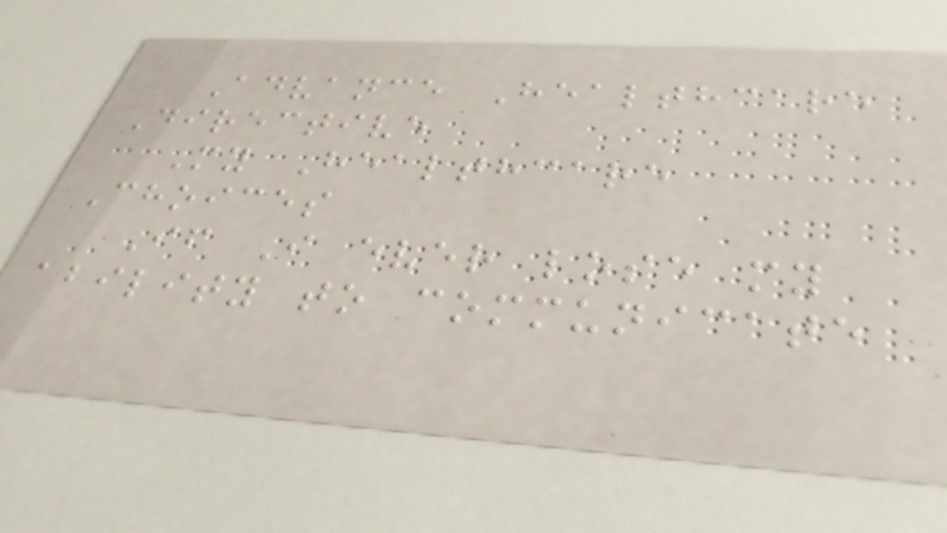Advance Healthcare
Directive
My Healthcare
Choices
If I ever lose my
ability to communicate
